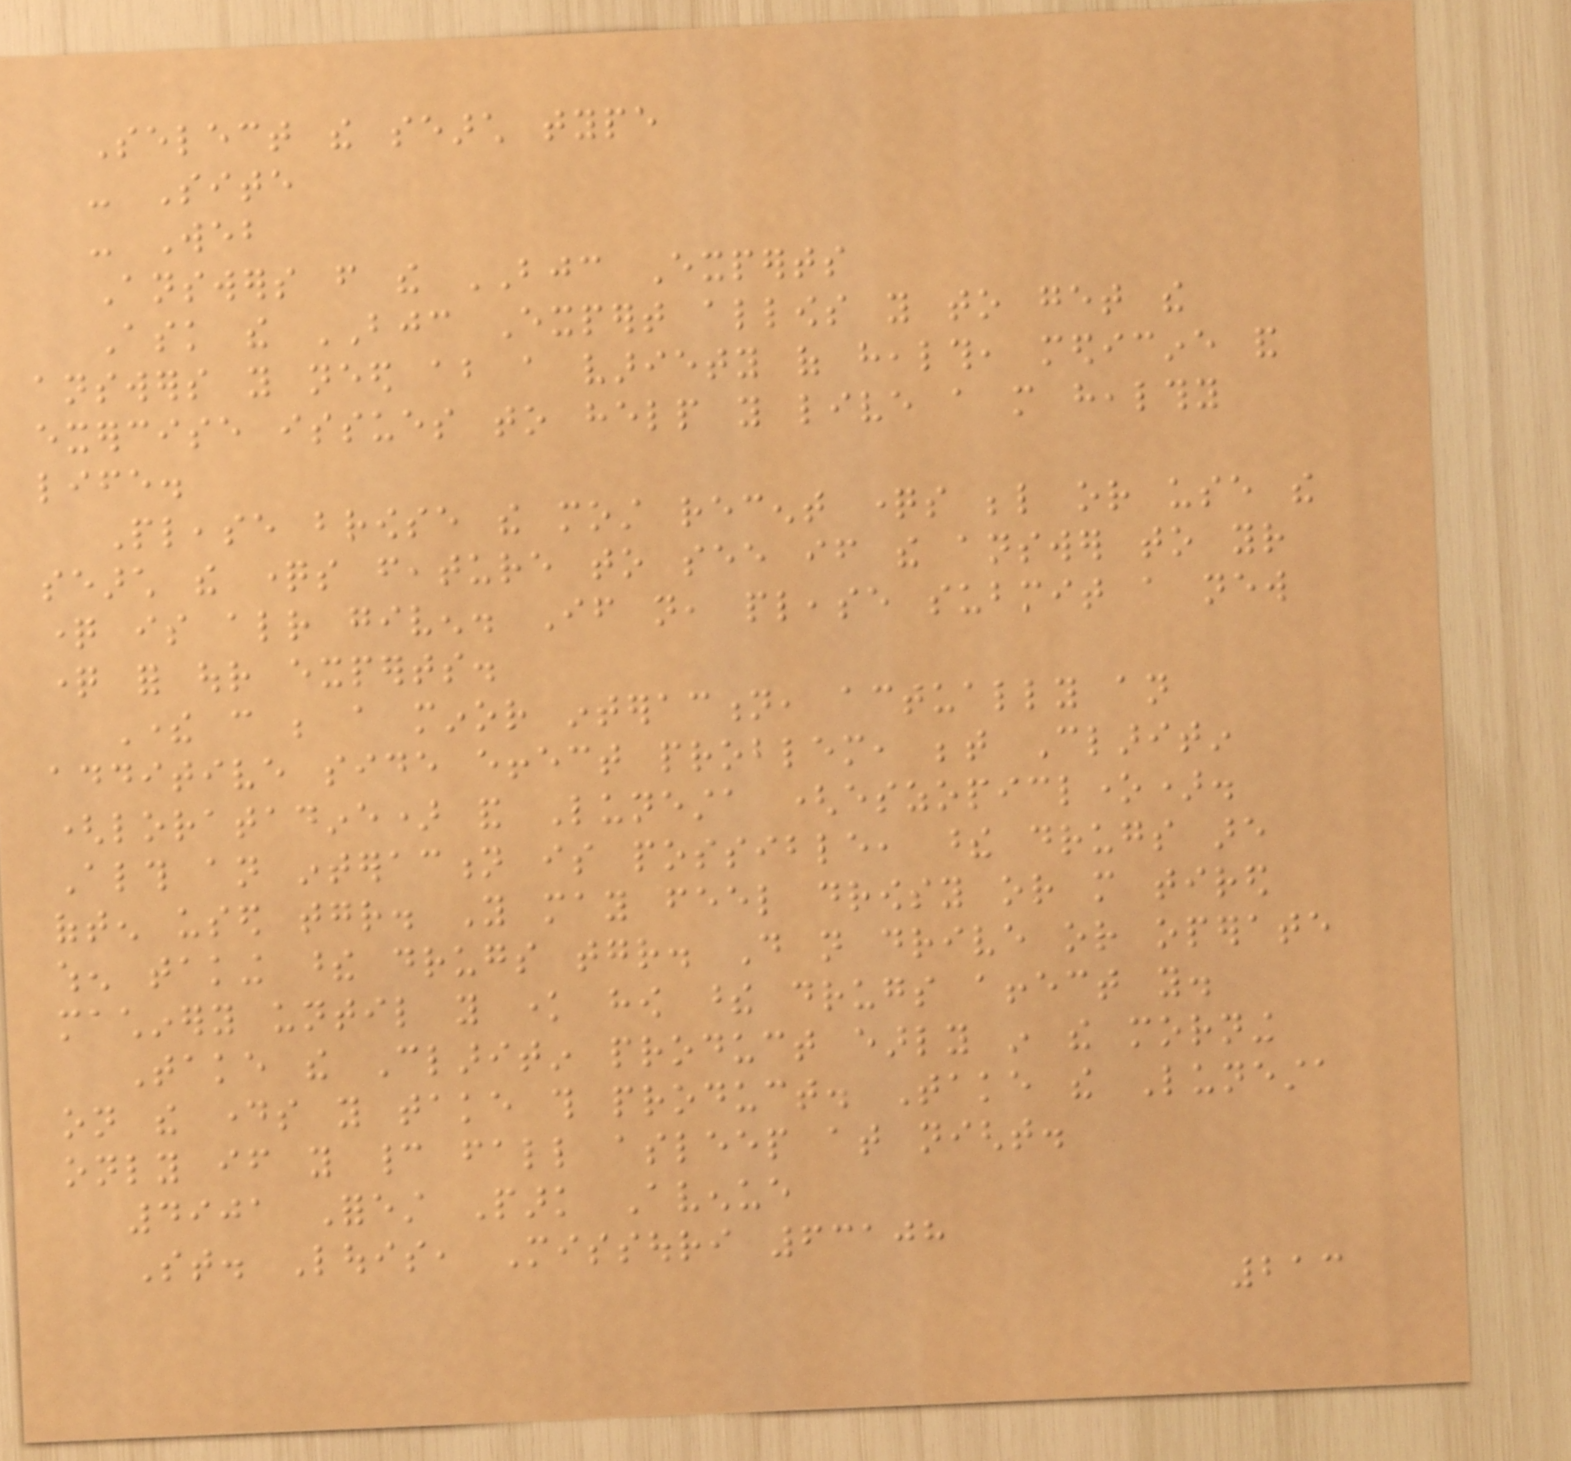Select the search type
- Site
- Web
Answers from the BJC Experts
Ask the BJC Expert allows you to get the
answers you need about a variety of health, medicine and
exercise issues to help you live a more healthy
life.
Please browse the most recent questions below or use the
search the questions feature to see if the answer to your
question is already given. If not, please submit a new
question for our experts.
There can be a minor interaction, actually an
additive side effect problem, between Claritin
(loratadine) and Lunesta (eszopiclone).
Although an interaction is possible, these drugs are
often used together. You may feel drowsy or more tired
when taking these drugs together. Do not drive or operate
machinery until you know how these drugs affect you.
Take the Claritin product early in the morning
on the days you take this product. Take the Lunesta
only if you cannot fall asleep at night.
4901 Forest Park Avenue
St. Louis, Missouri 63108
213
